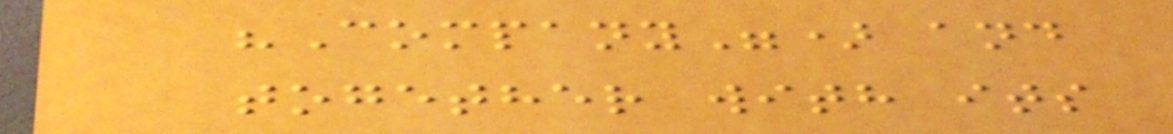"Company") and
together with its
